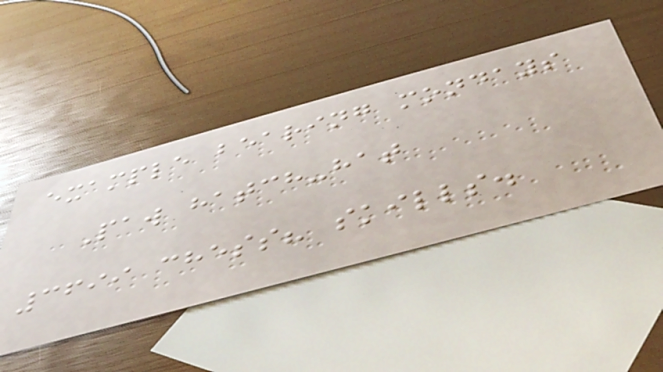example bearing mondays
Paw hatch-hat
3699 chess? skills.
